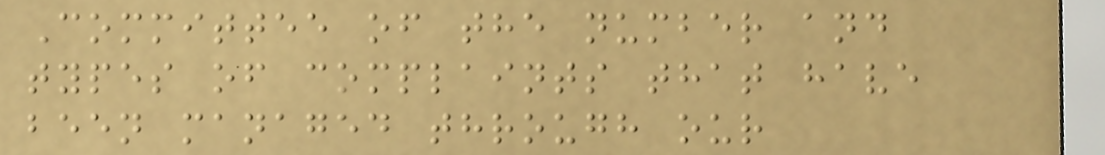Committee of the number and
types of complaints that have
been managed through our
